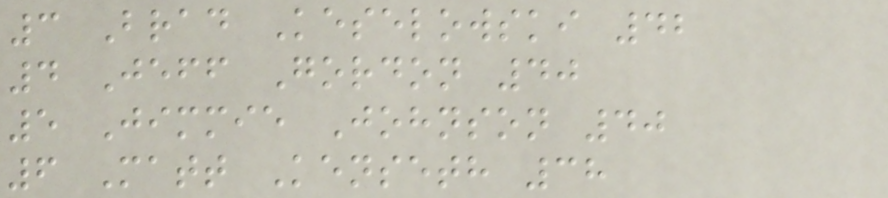3 Brad Keselowski 42
4 Jeff Gordon 40
5 Jimmie Johnson 40
6 Matt Kenseth 38
